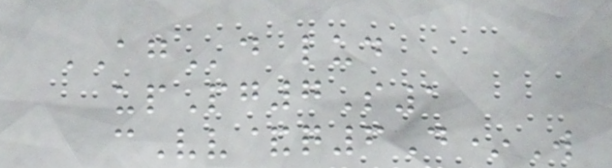AGd lud
upPg7S1
cVv&q6D*W
